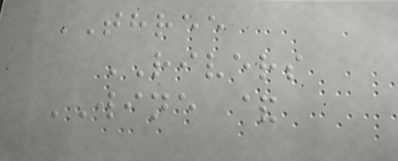THREE
RIVERS
WINE &
